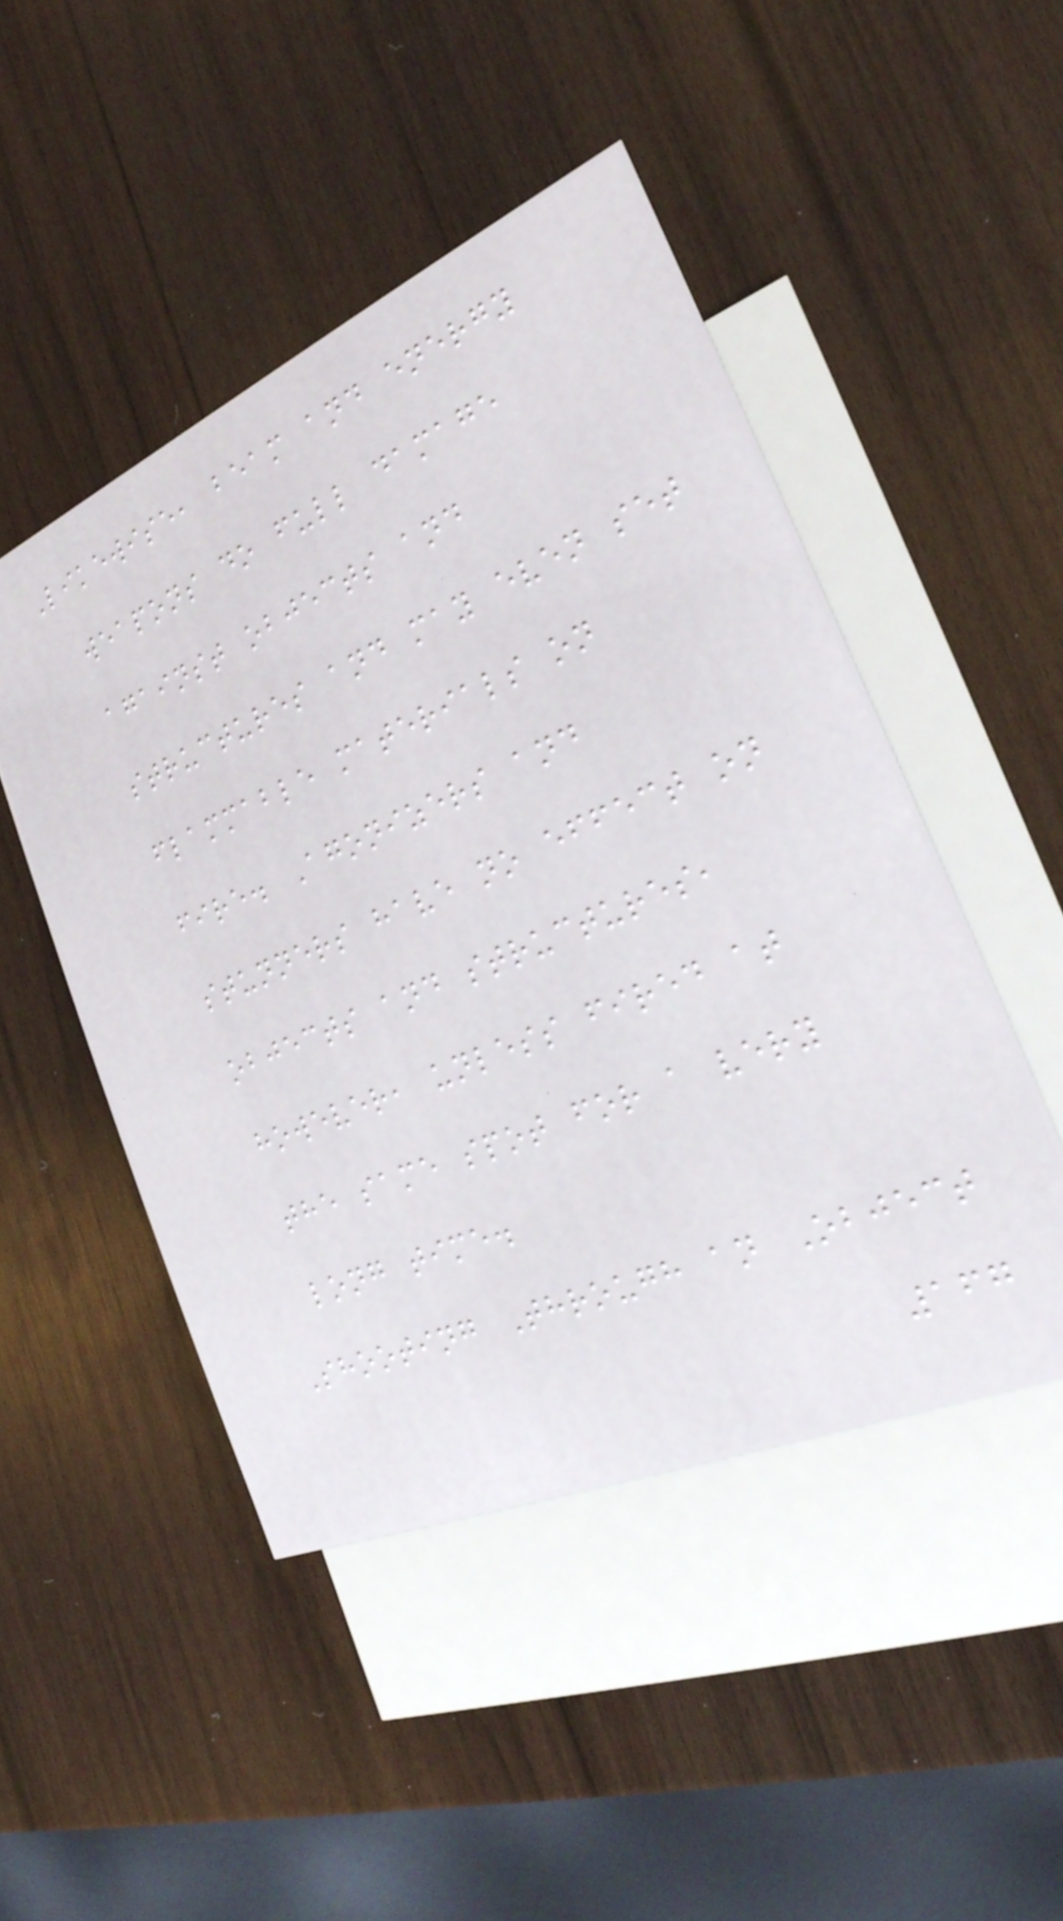Likewise, beam and energy
weapons do full damage
against objects and
structures and may even set
flammable materials on
fire. Agonizers and
stunners have no effect on
objects and structures,
however, unless fired at
the same spot for a very
long time.
Shooting Through an Object
167
